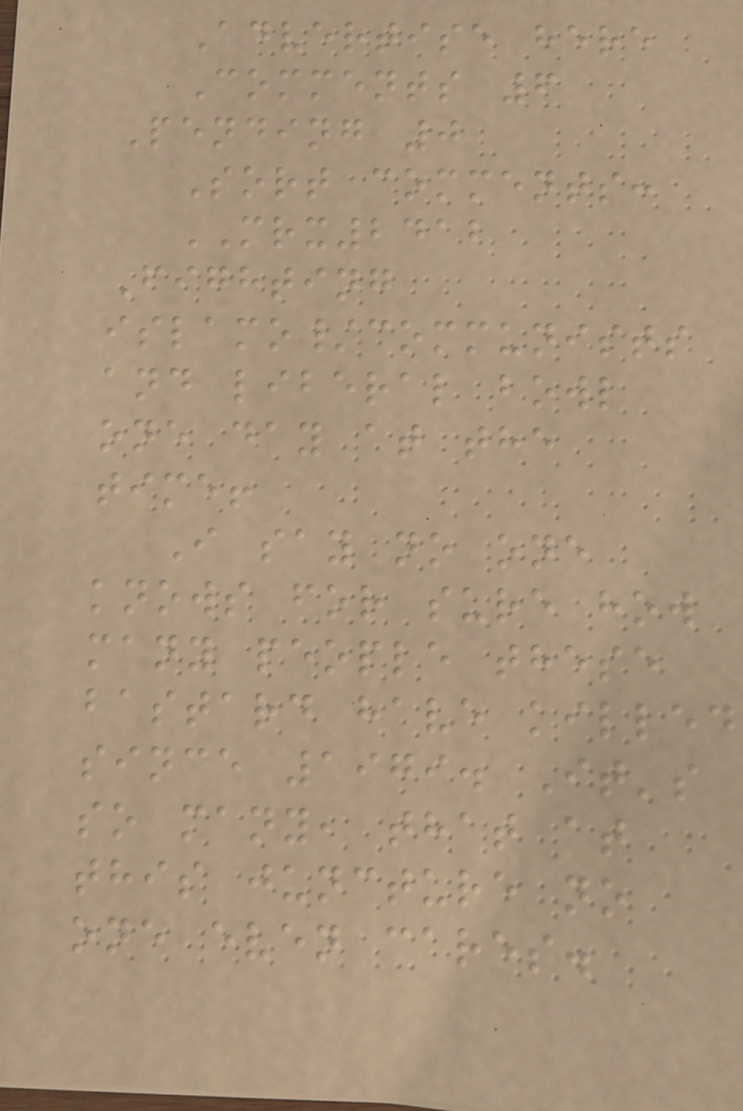Advertise here
Comments 6
Pending 0
Sort comments:
MRX2412
Fighting
islamo/communists
and liberal bowl
one day at the
time!
I say no one
knows for sure how
many people these
bastard have killed
since 1979. It's
so many, that at
this juncture no
one even cares.
